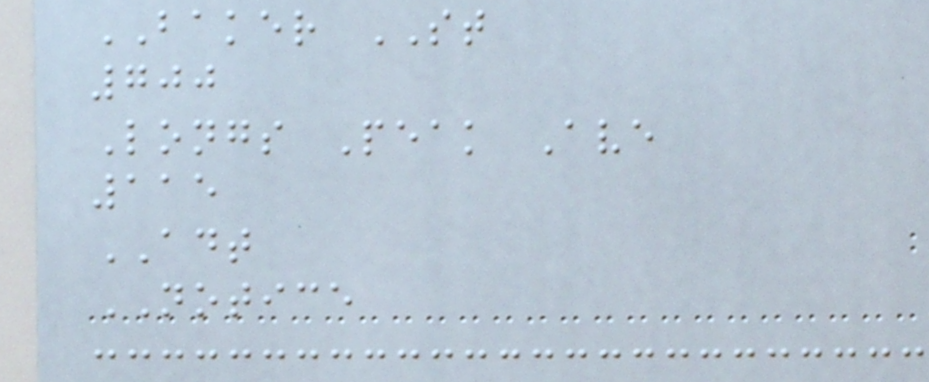BAKER ST
700
Longs Peak Ave
115
ADT
NOTICE
